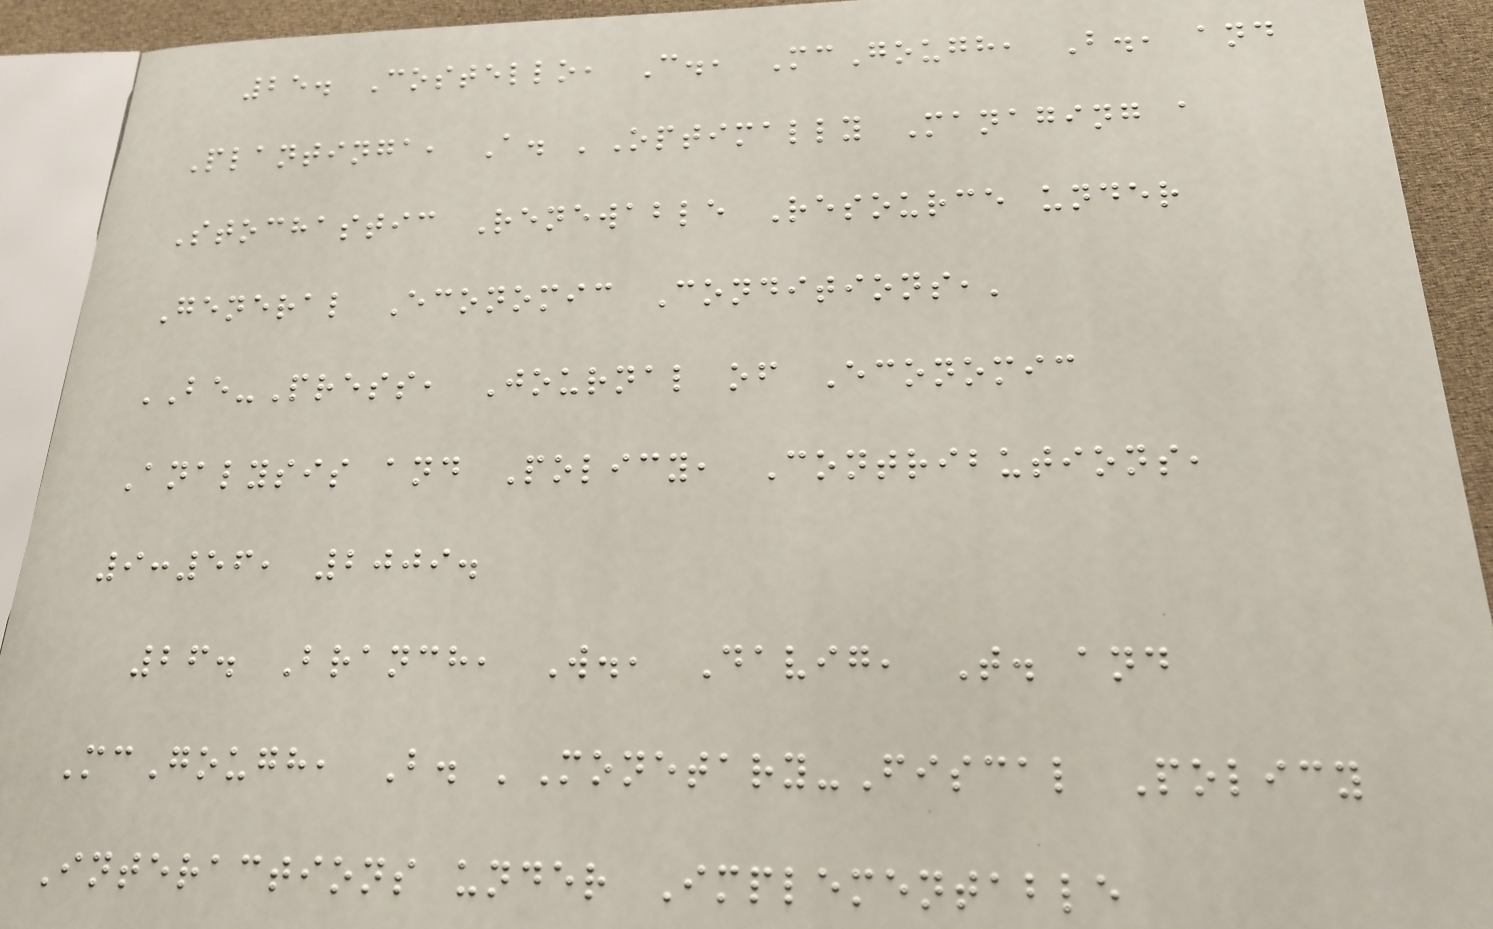25. Costello, C., McGough, B., and
Plantinga, A. 'Optimally Managing a
Stochastic Renewable Resource under
General Economic Conditions,'
BE-Press, Journal of Economic
Analysis and Policy, Contributions,
9:56, 2009.
26. Branch, W., Davig, T. and
McGough, B. 'Monetary-Fiscal Policy
Interactions under Implementable
